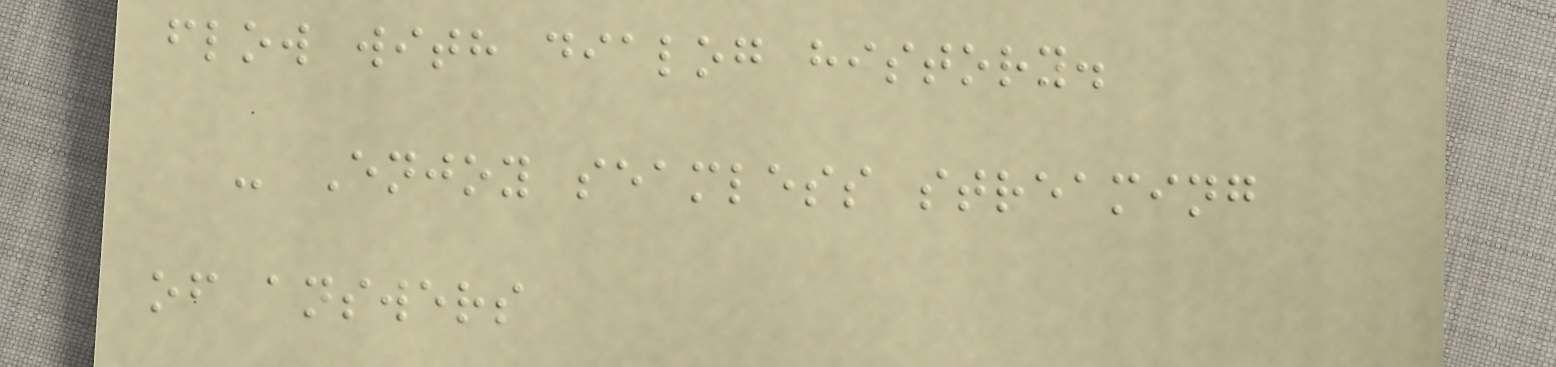flow with dialog history.
- Enjoy seamless streaming
of answers
